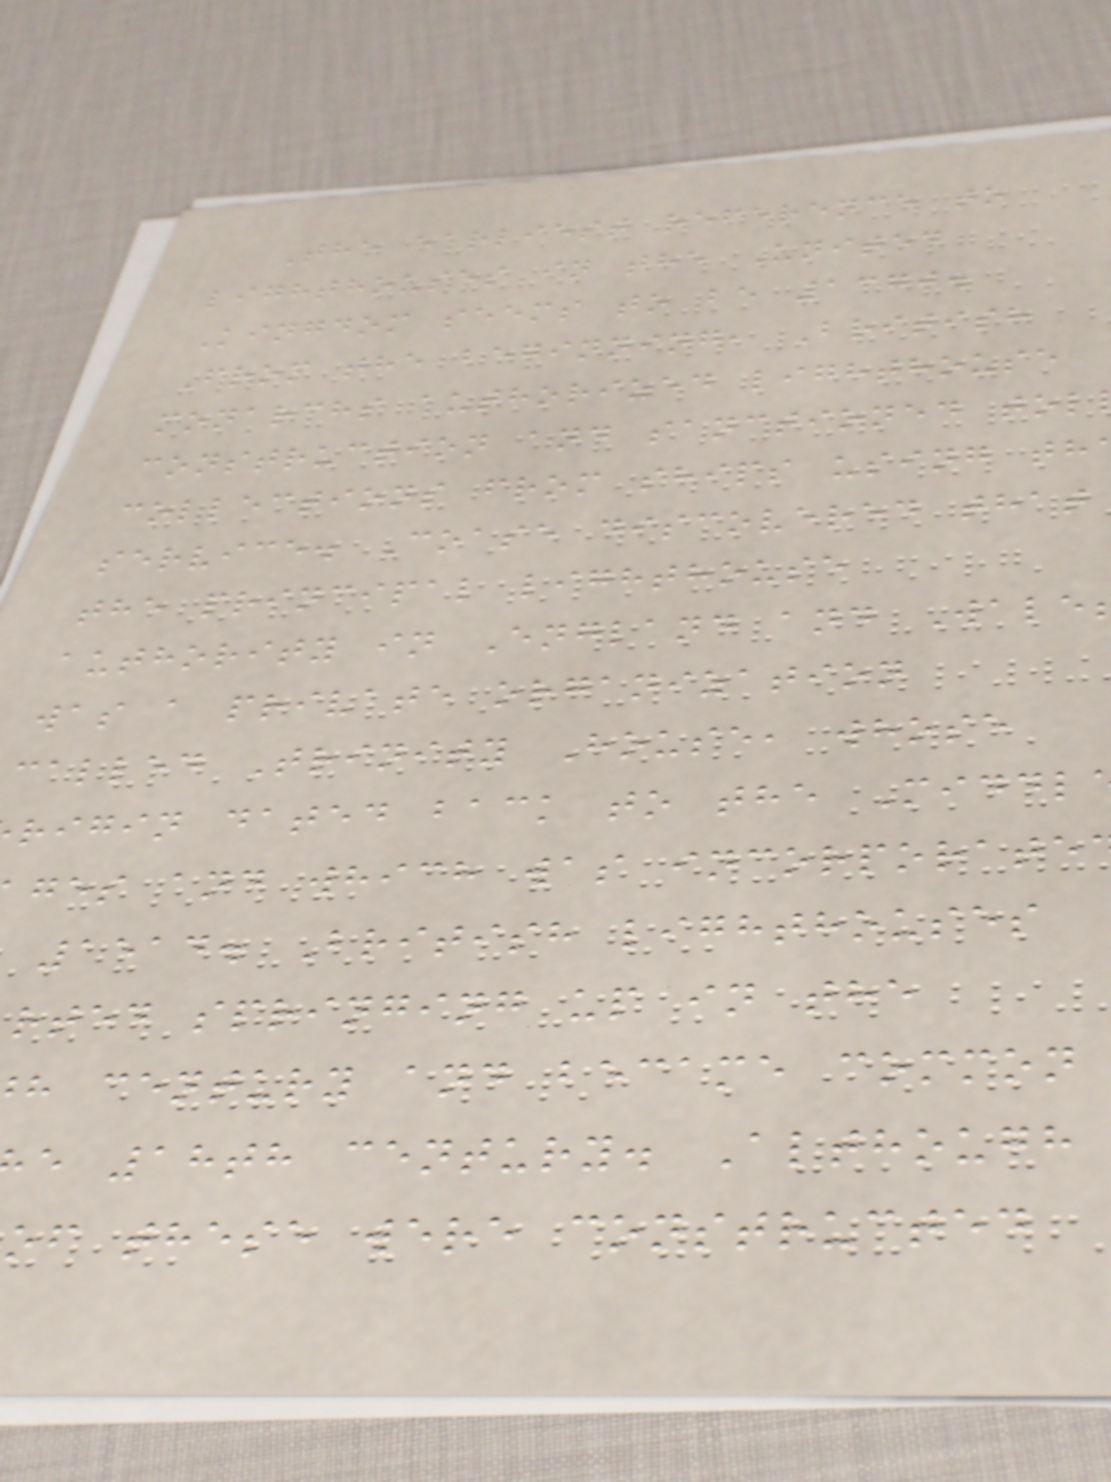The earliest reference to
lighthouses in the United
Kingdom seems to be 1370.
From the beginning, British
monarchs authorized lighthouse
construction and sanctioned tol
collections from ships using th
service. Coase discovered that
the principal lighthouse
authority in England and Wale
was a private organization
called Trinity House, whose
rigin dated back to the Middl
ges and which was incorporate
1514. British lighthouses
rted springing up in the
h century and became common
e 18th century. Although
of these were constructed
